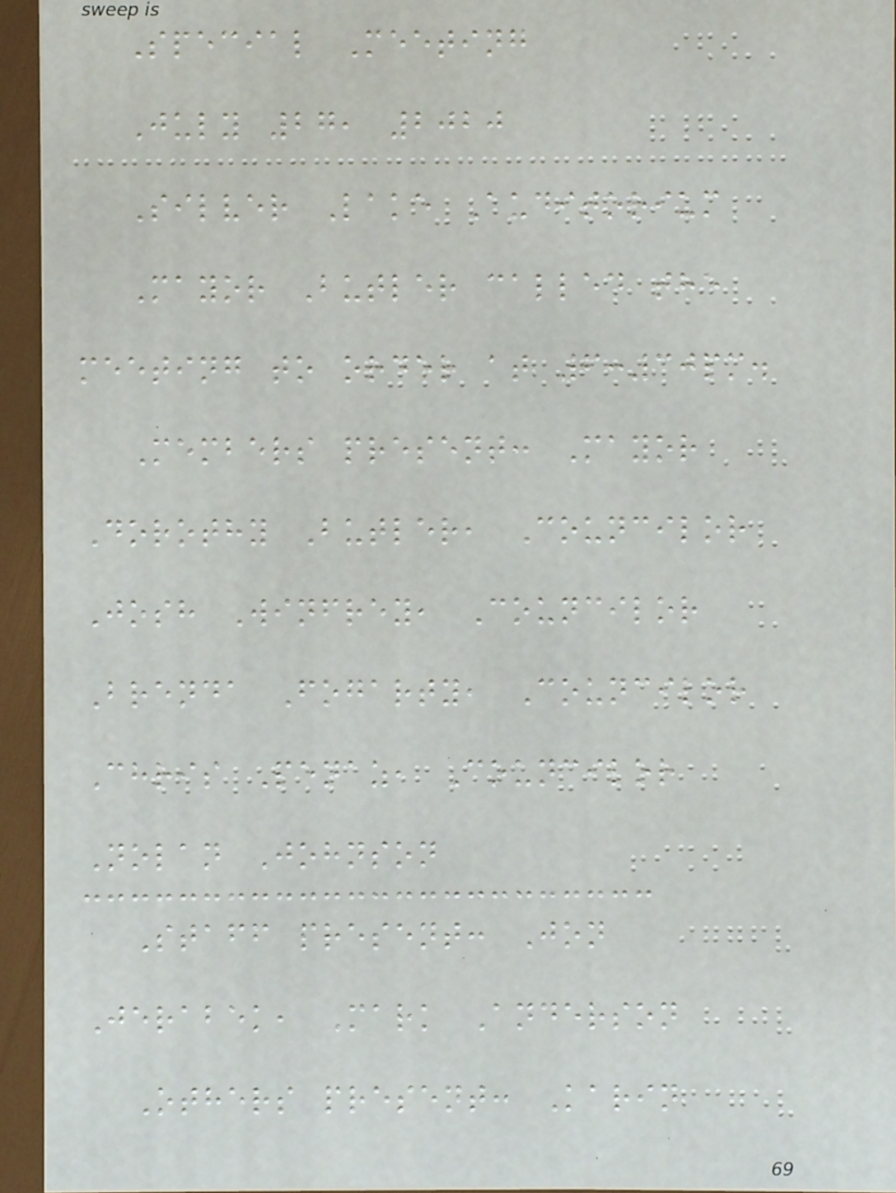Special Meeting
July 27, 2020
Silver Lake Auditorium
Mayor Butler called the
meeting to order at 6:30pm.
Members present: Mayor
Dorothy Butler, Councilor
Josh Winfrey, Councilor
Brenda Fogarty, Councilor
Chris Penaz, Councilor
Nolan Johnson
Staff present: Jon
Jerabek, Mark Anderson
Others present: Karin
